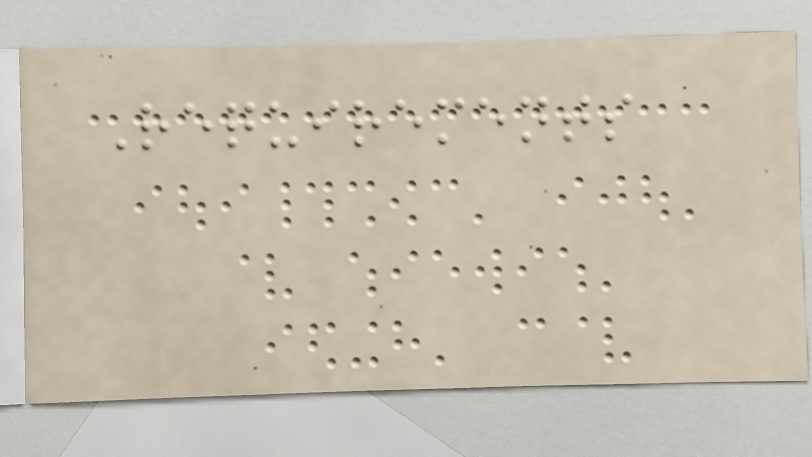Requirements
